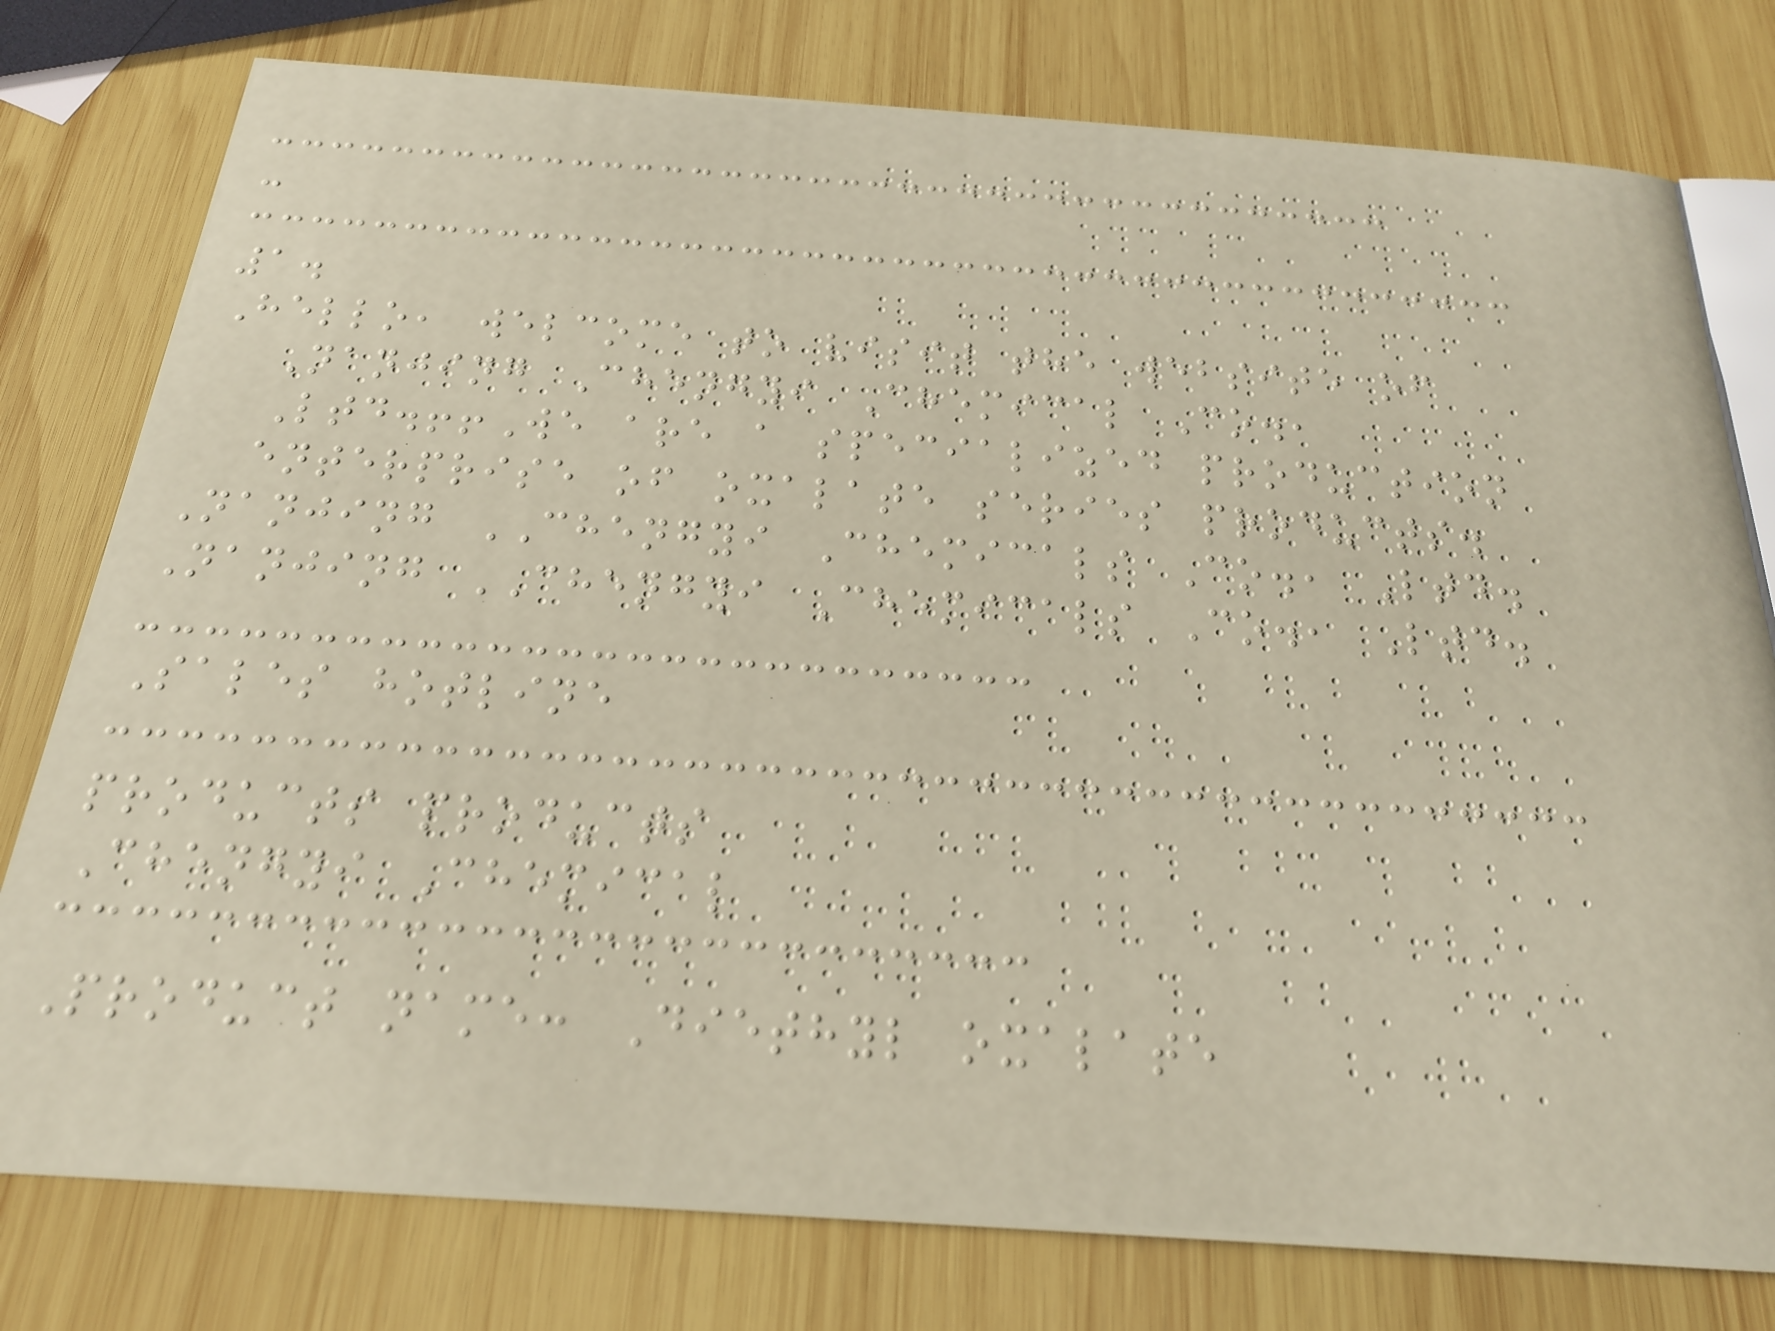-
1.
Hello, welcome to visit the website of
Nanjing Chengyi Chemical Co.,
Ltd.!!We are a specialized production
enterprise of oxalate series products.
Nanjing CHENGYI Chemicals Co., Ltd.
Nanjing CHENGYI Chemicals Co., Ltd.
Sales hotline
products products
Chengyi Chemical
Product name: Diethyl oxalate
